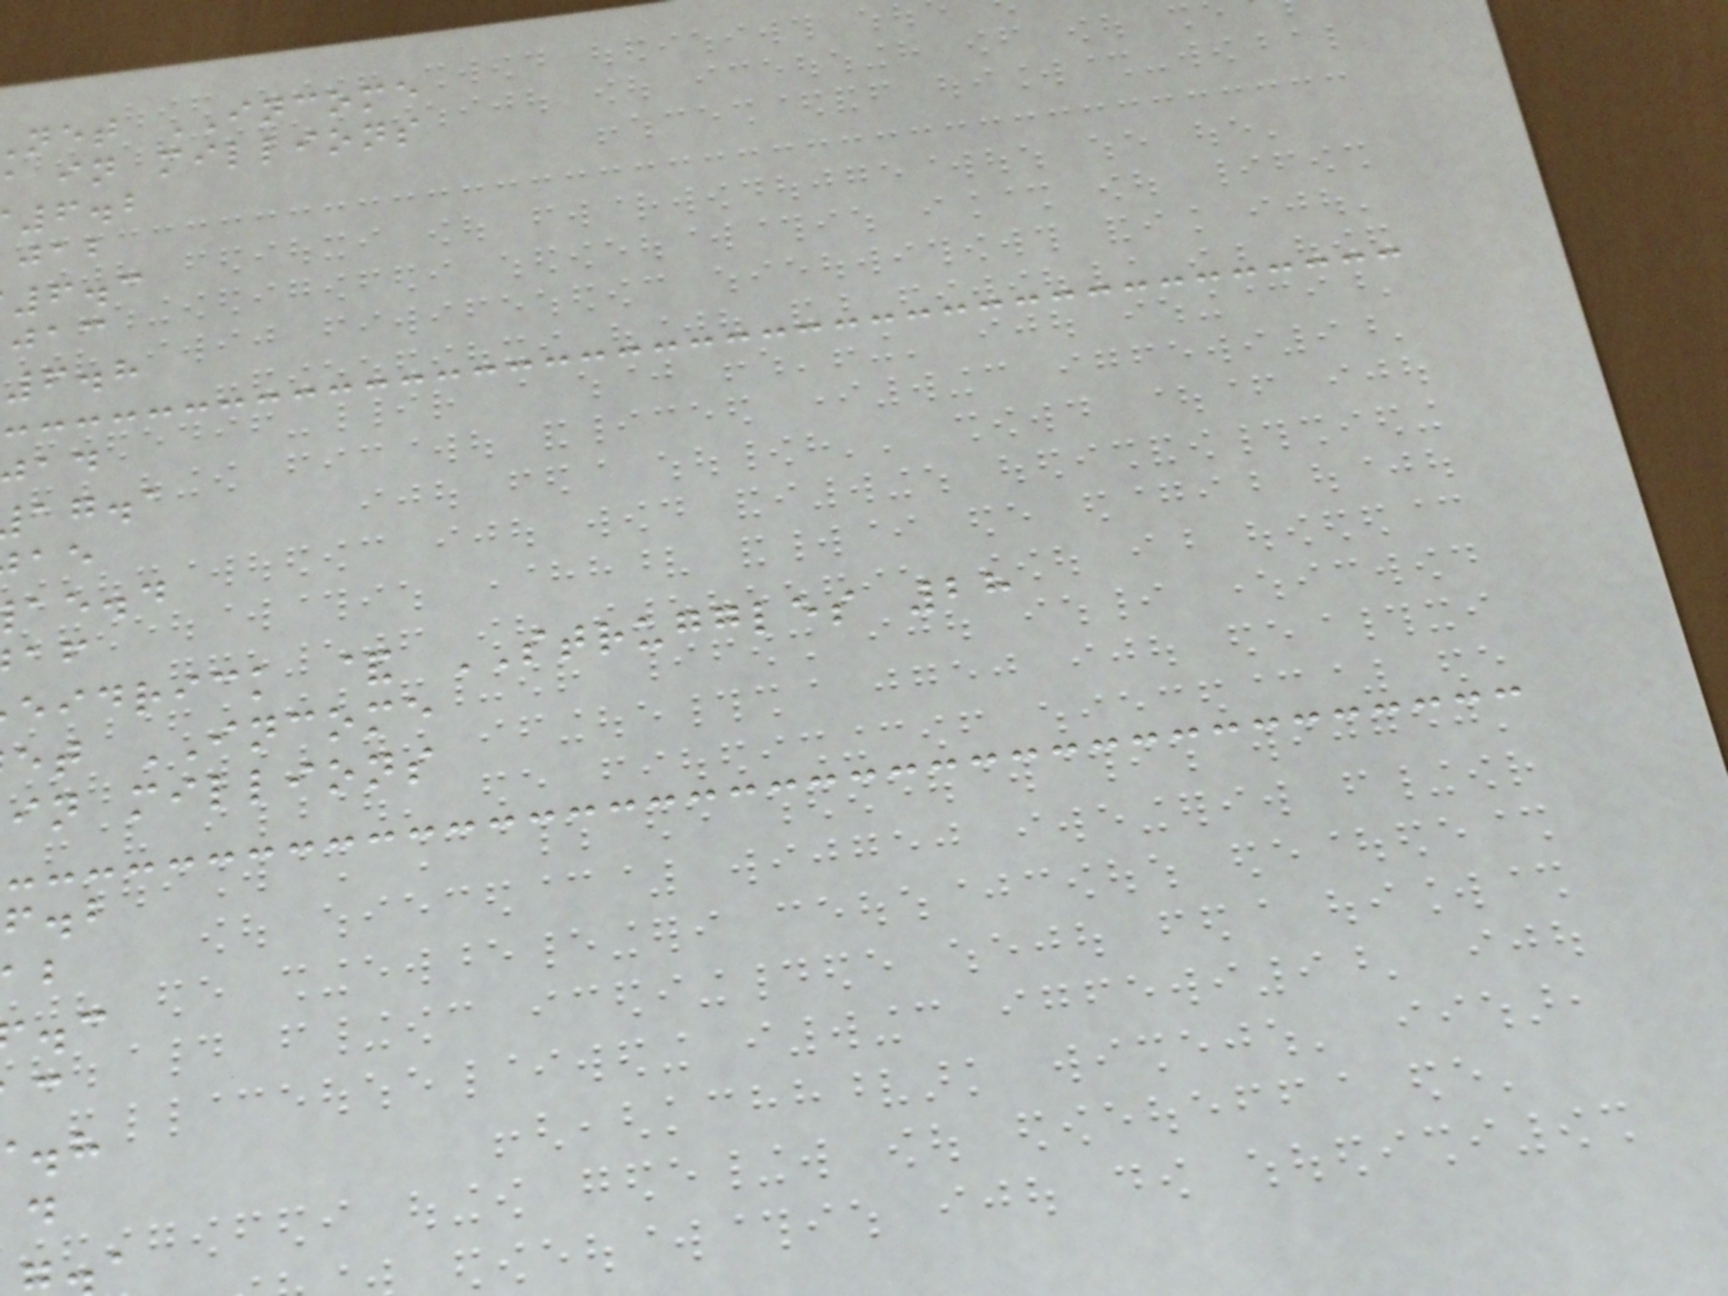net INCOME
in millions
6.2
6.3
6.8
ag.a
ae.d
eidrick & STRUGGLES 28
et INCOME
in millions
